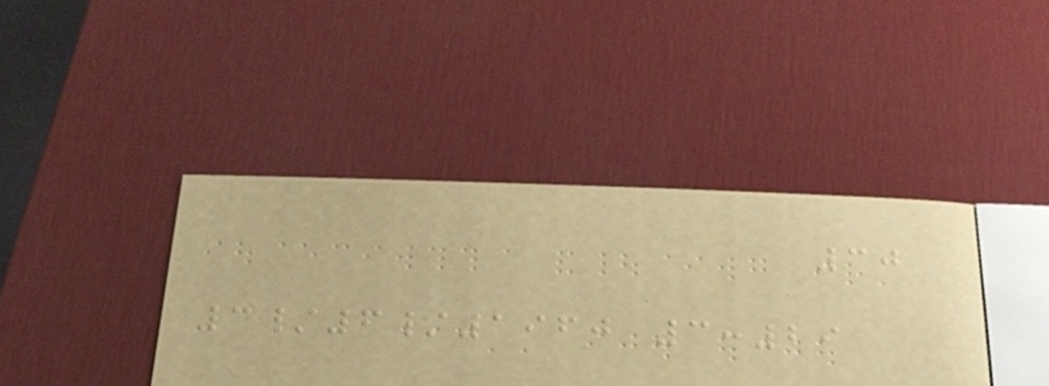30
3/6/1960 3:29
